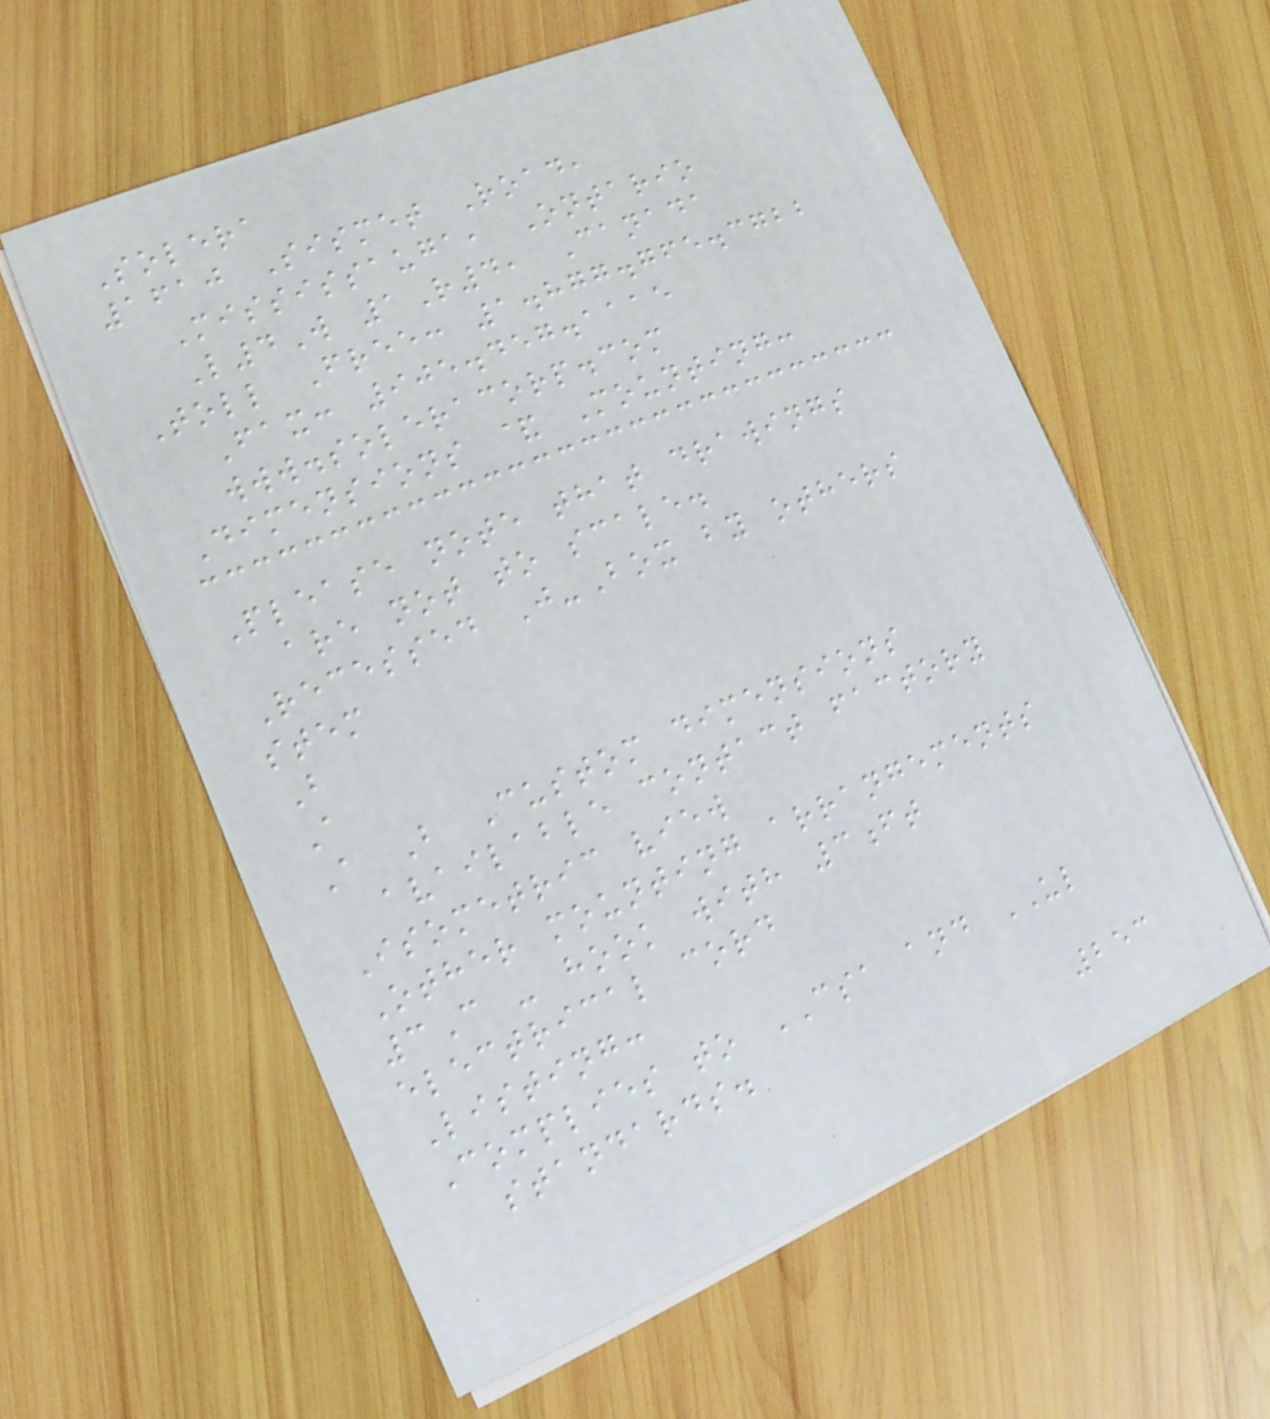Solera
1610 Sismet Road,
Mississauga, Ontario
L4W 1R4, Canada
Toll Free: 1.877.765.3722
Fax: 905.457.1115
www.soleracorp.com
Dimensions & Mounting:
Please note that drawings
are not to scale.
Recessed J-Box by others
stem
B
A
A B Custom dimensions
available contact factory
Isometric view
Other mounting arrangements
3C - hook with 3ft
electrical cord
Listing:
Complies to CSA and UL
standards.
253
